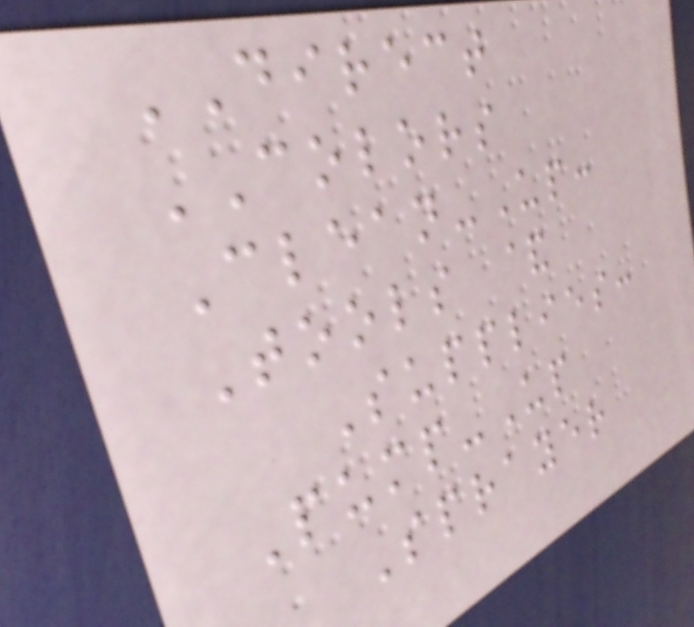DIRECT
COLORS
Clean-Up:
Tools &
Supplies:
Pump-Up
Sprayer
